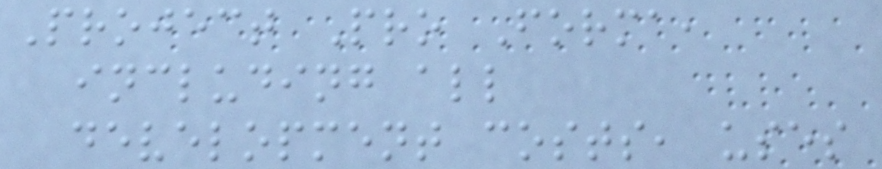Project Pro Forma,
including all
development costs, uses
